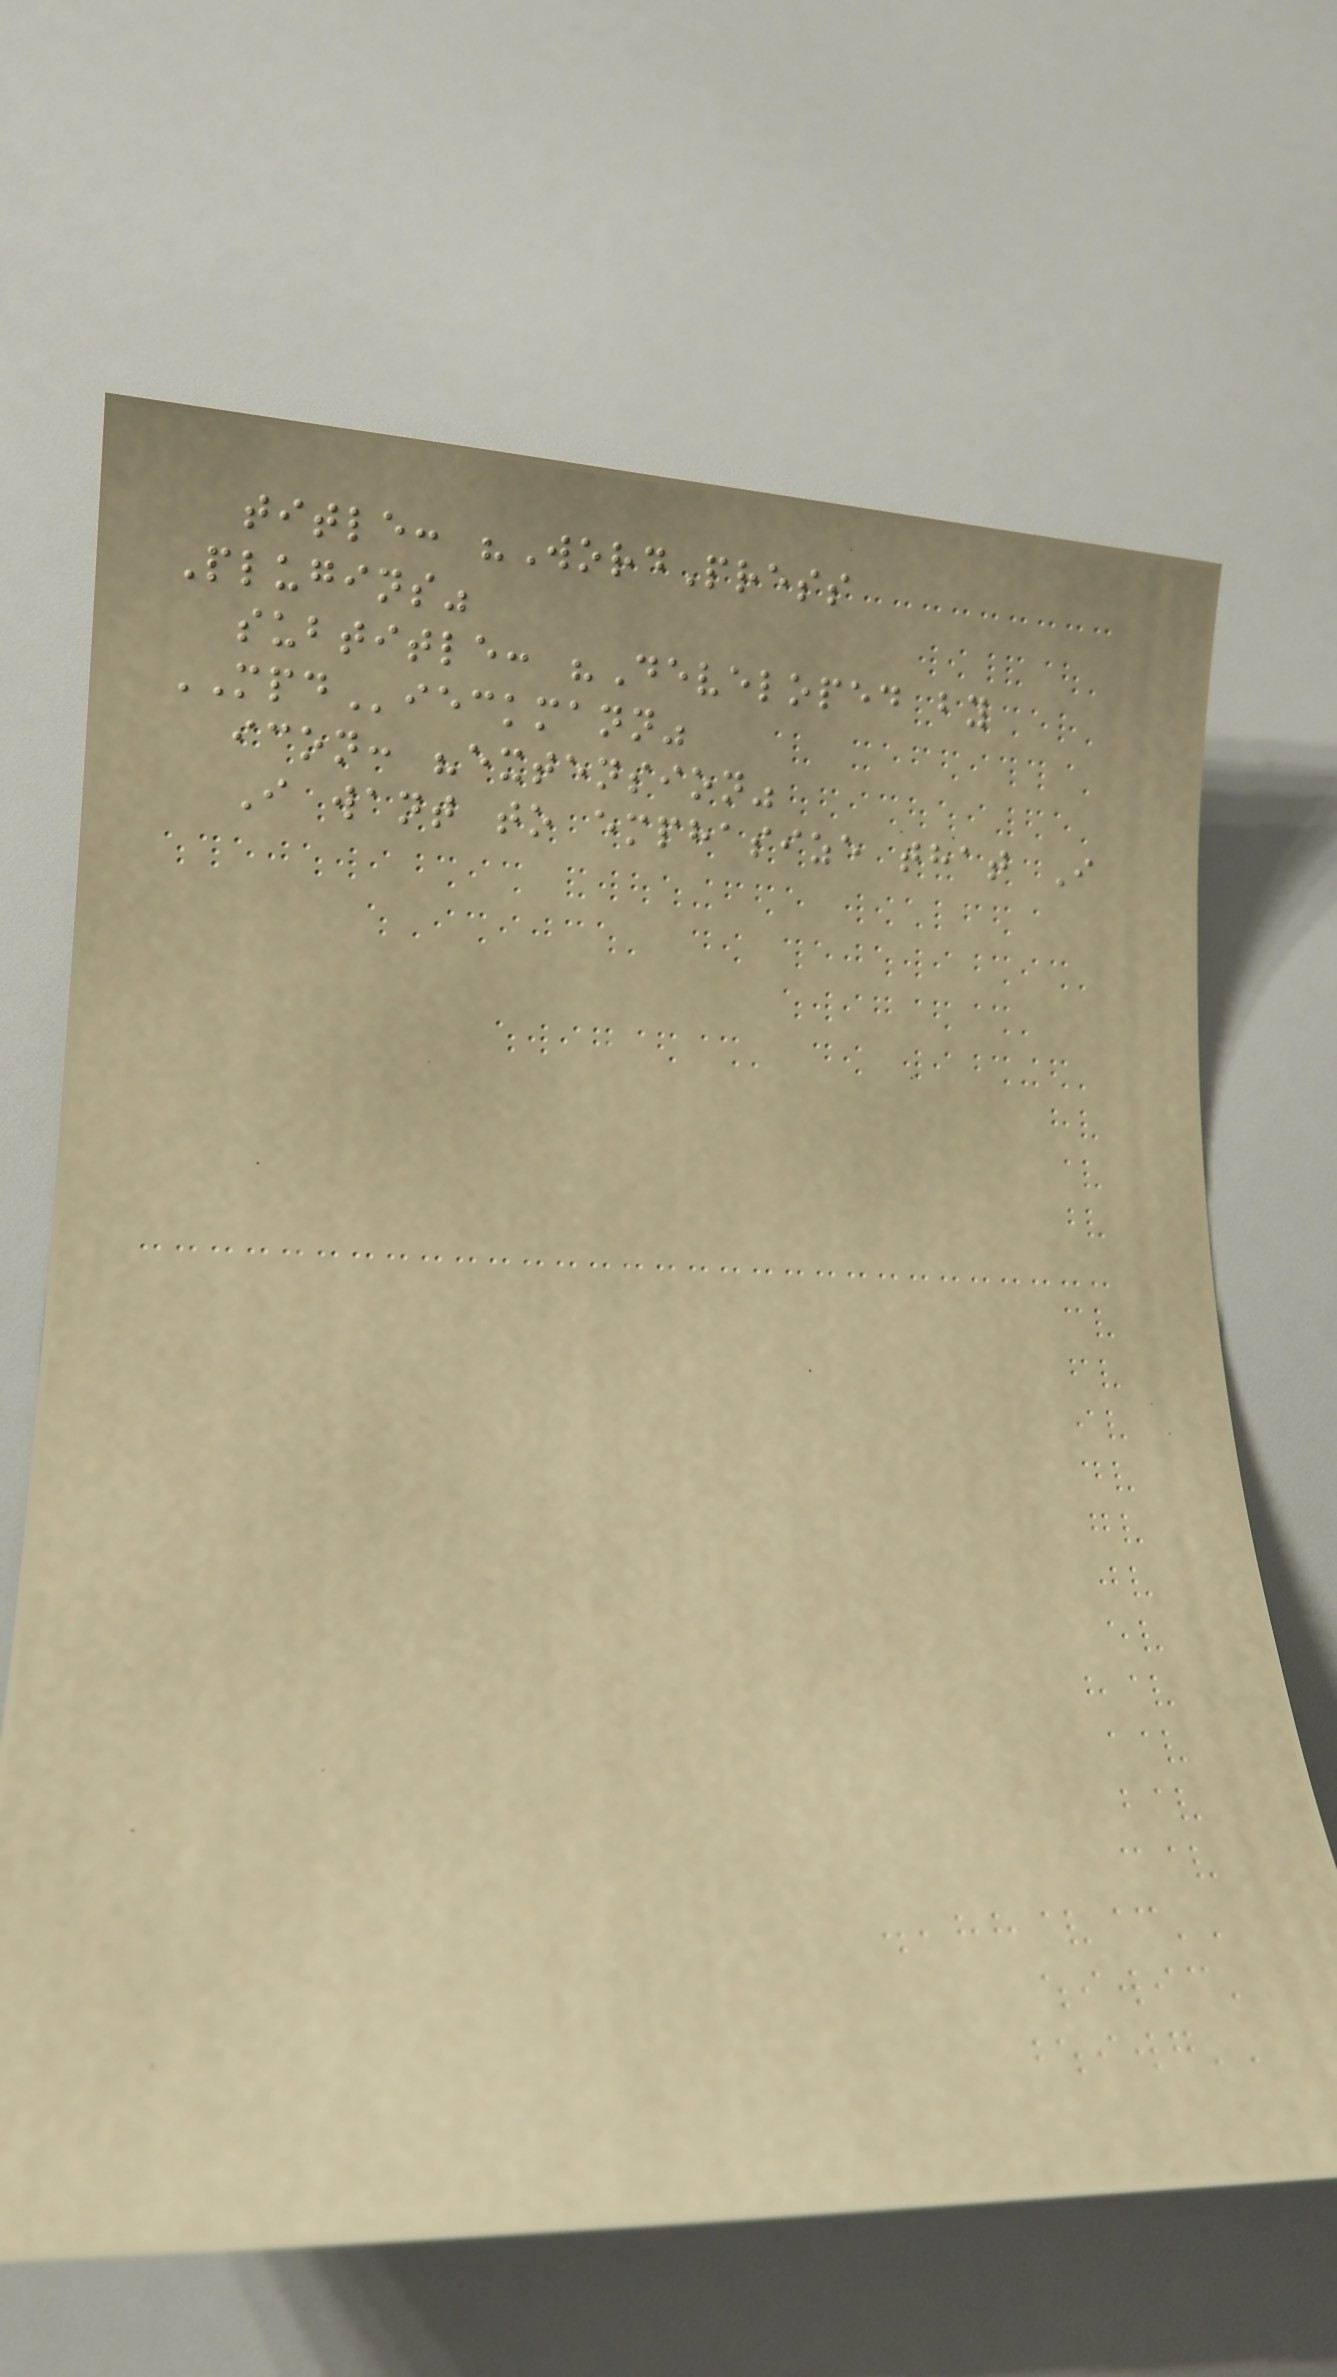title: "WordPress
Plugins"
subtitle: "Developed by
MPDieckmann"
icon: "extension"
I want to emphasize that I
